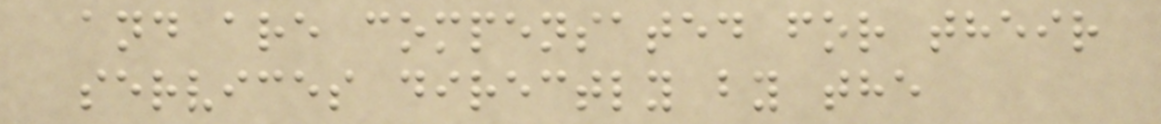and are compensated for their
services directly by the
